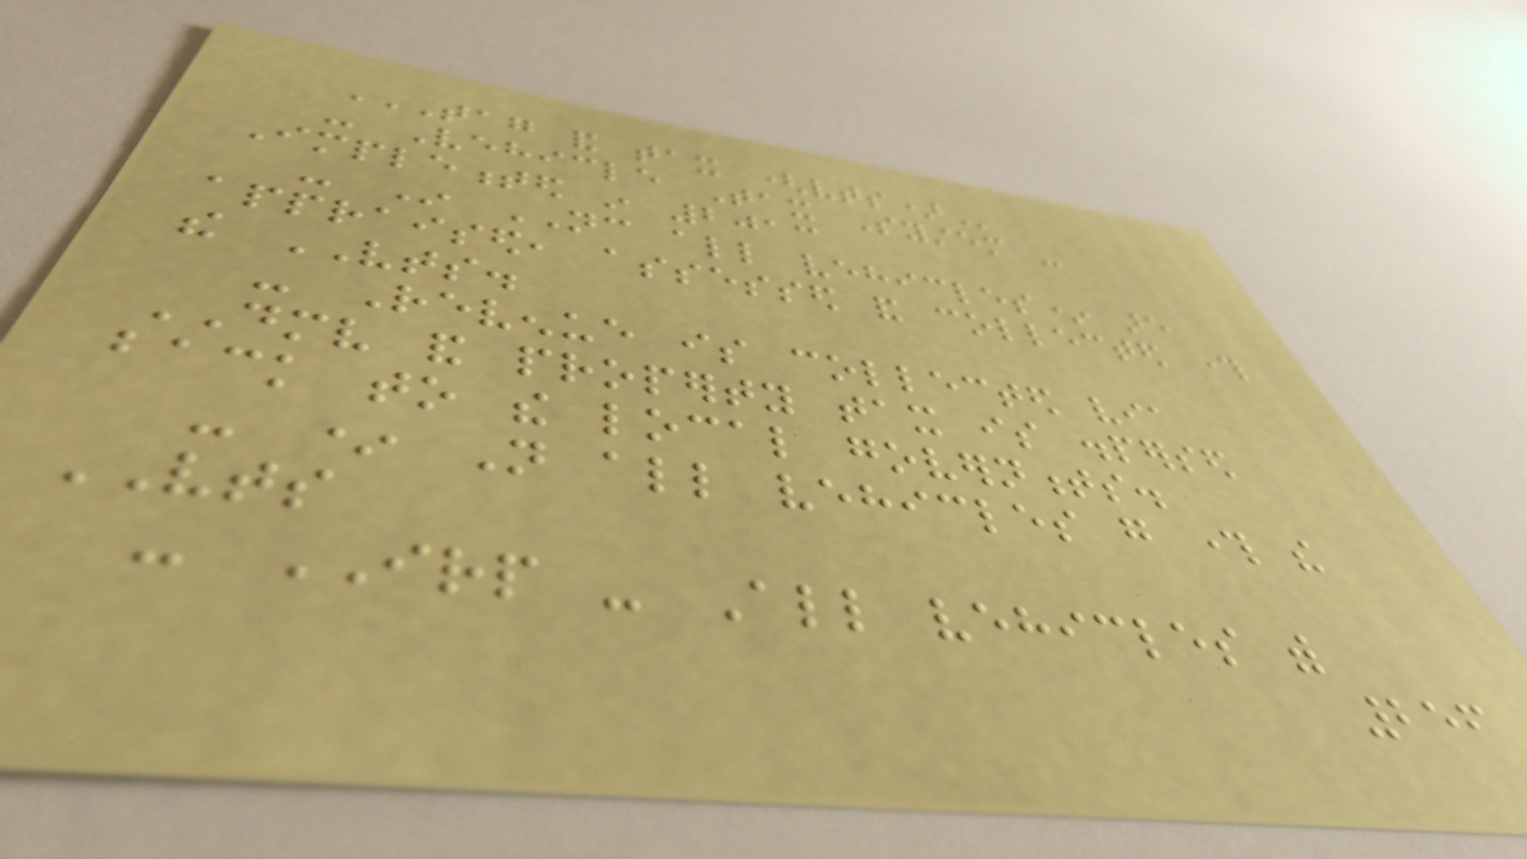TAG AND TAX (VTS)
- Vehicle Tax System -
Implemented in 2013
- In NC all vehicles* are
appraised, assessed and collected through
the VTS.
- Revenue is collected via
DMV and property tax is dispersed
back to the local governments.
- * Not all vehicles go through the
VTS
- IRP - All vehicles with
256
